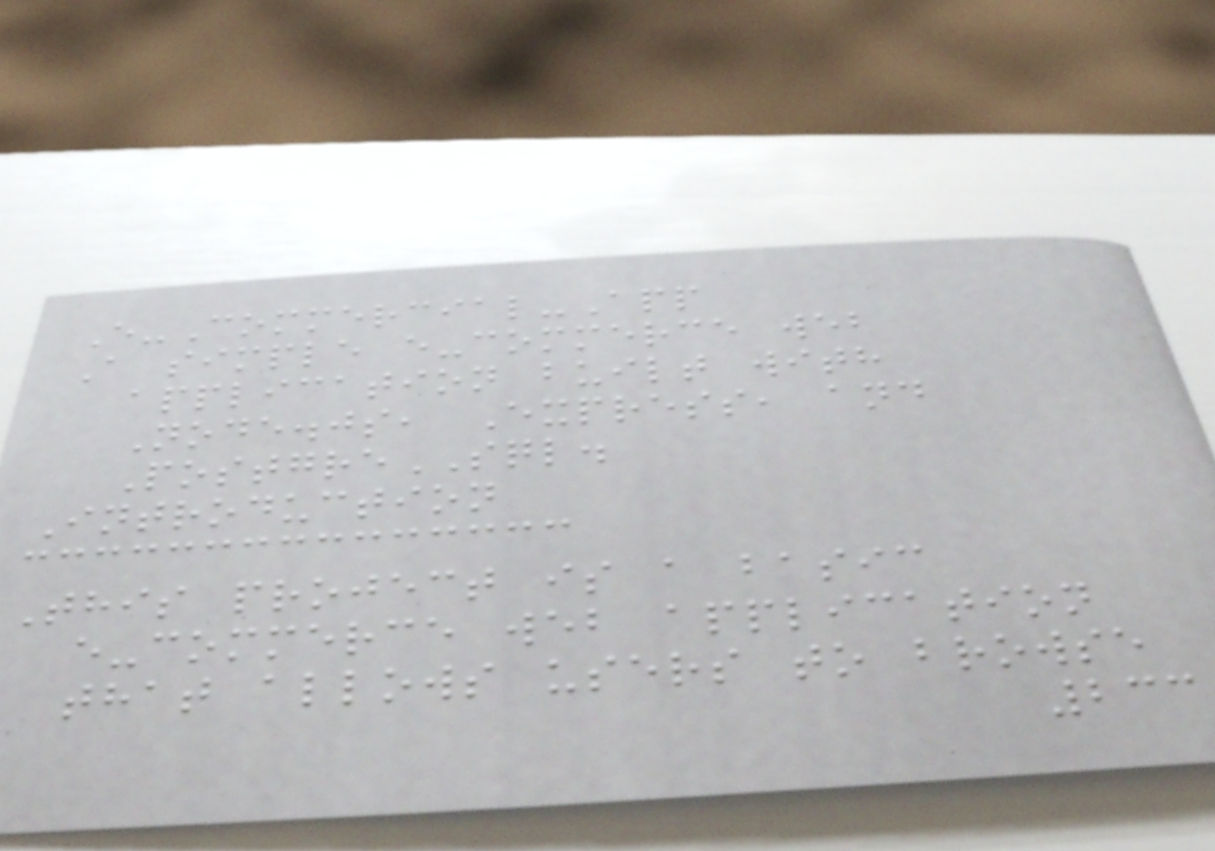E-Commercial-App
A simple e-commerce web
application built with
Node.js, Express, and
PostgreSQL.
Introduction
This project is a basic
e-commerce web application
that allows users to browse
233
